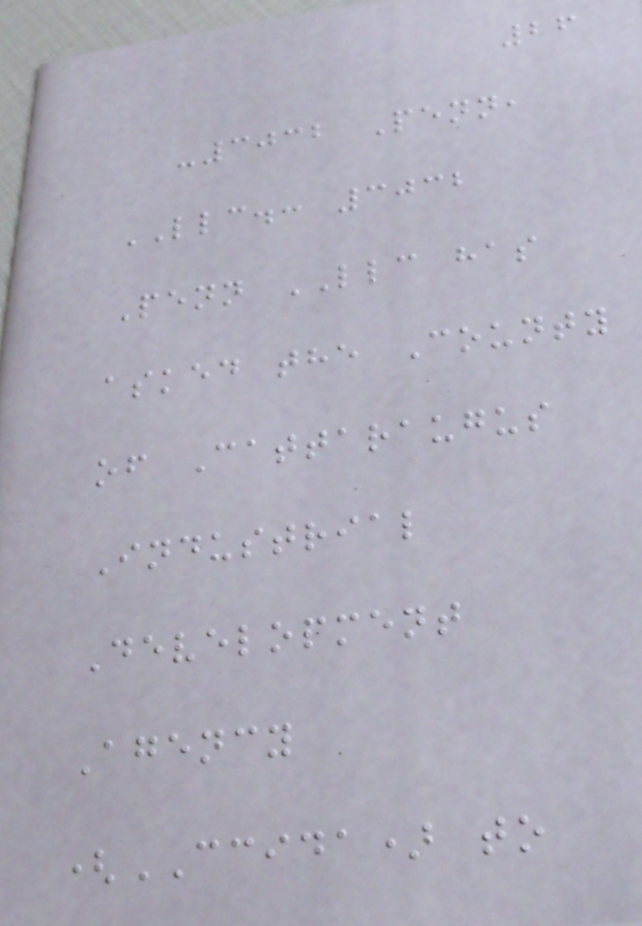26
-3032 Penn,
LLC.: 3032
Penn LLC has
asked the County
of Cattaraugus
Industrial
Development
Agency
(CCIDA) to
